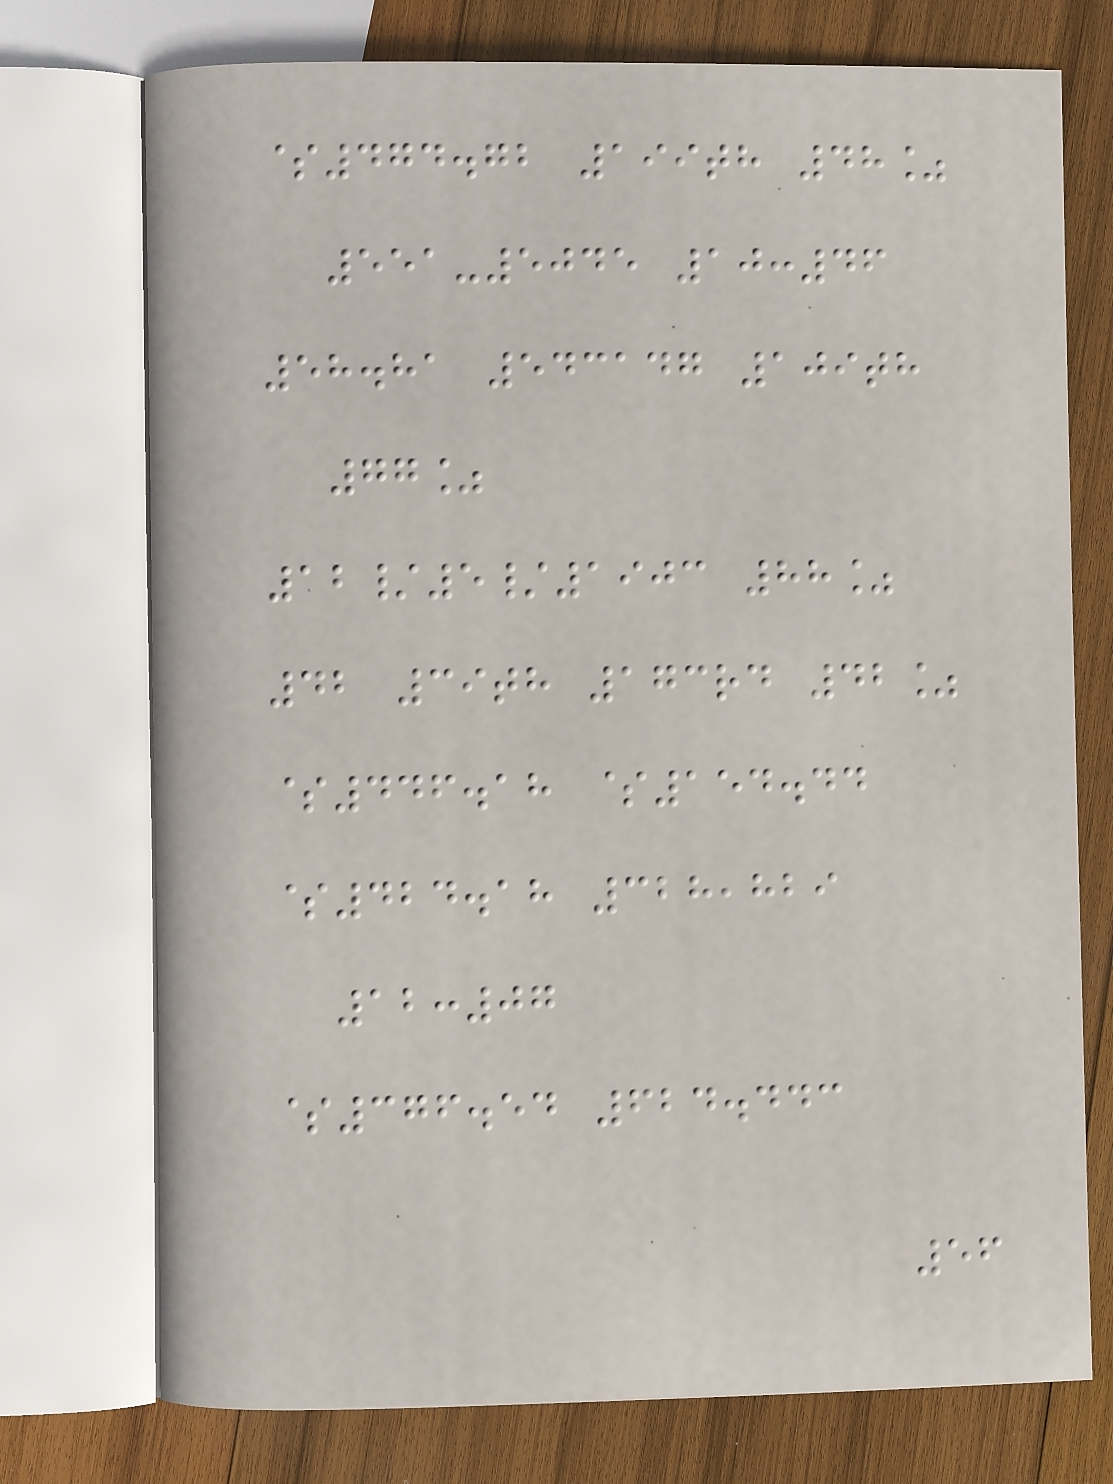$474.72 199th 48%
551-5045 10:46
58.81 543147 109th
77%
12/5/1903 88%
42 39th 173rd 42%
$446.18 $154.44
$424.18 328,829
12:07
$376.54 624.443
56
